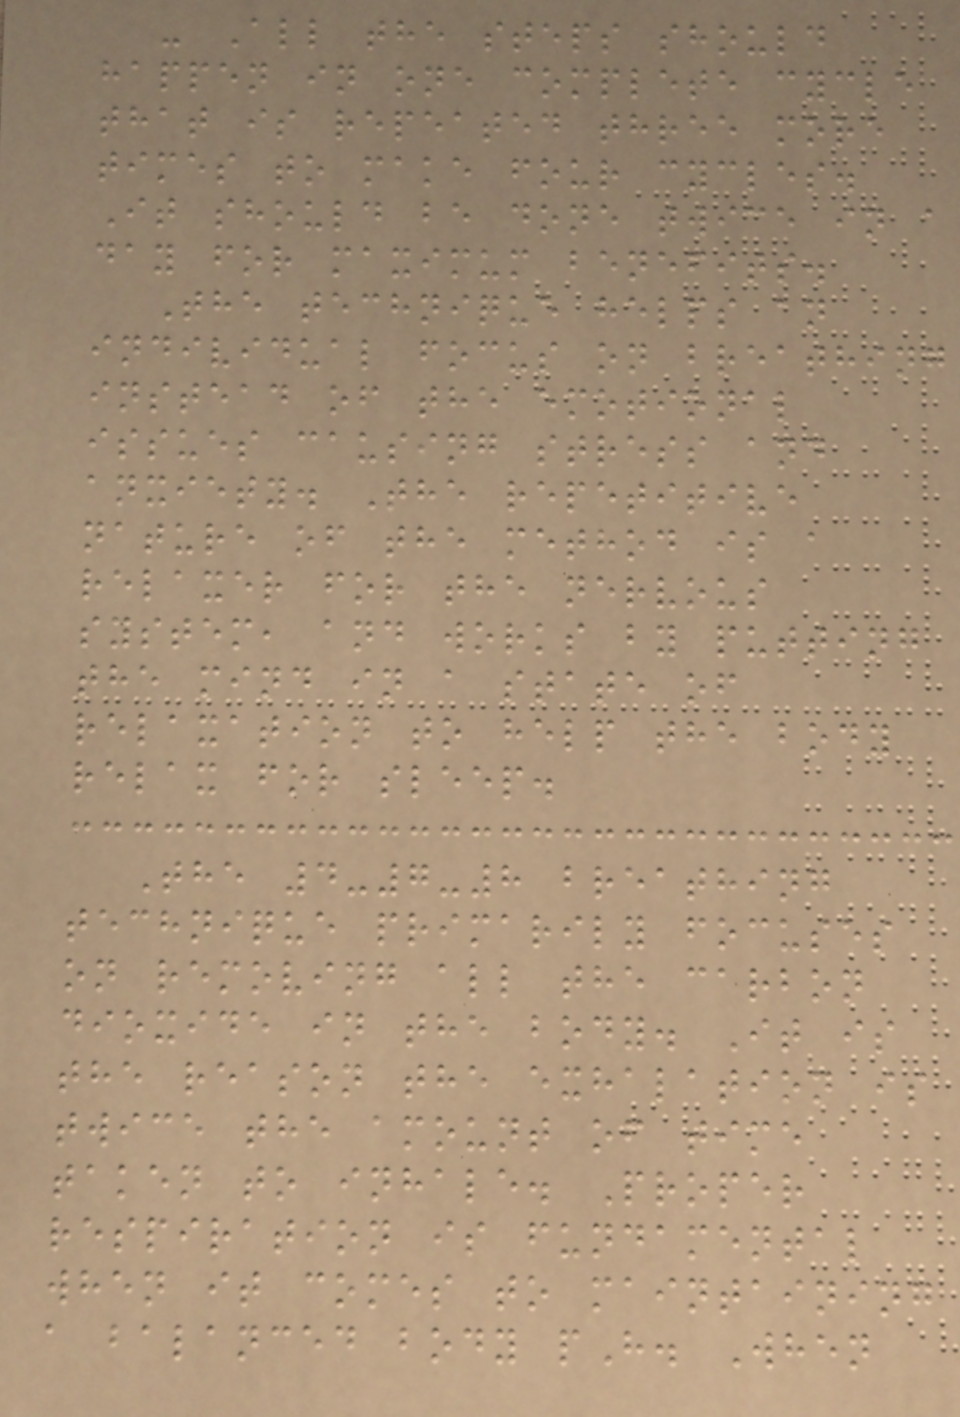- All the steps should
happen in one complete cycle
that is repeated three more
times to make four cycles.
It should be done twice in a
day for maximum benefits.
The technique helps an
individual focus on breathing
instead of the emotional
issues causing stress and
anxiety. The repetitive
nature of the method is a
relaxer for the nervous
system, and works by putting
the mind in a state of
relaxation to help the body
relax for sleep.
The 4-7-8 breathing
technique primarily focuses
on removing all the carbon
dioxide in the body. It is
the reason the exhalation is
twice the amount of time
taken to inhale. Proper
respiration is fundamental
when it comes to maintaining
a balanced body pH. When
